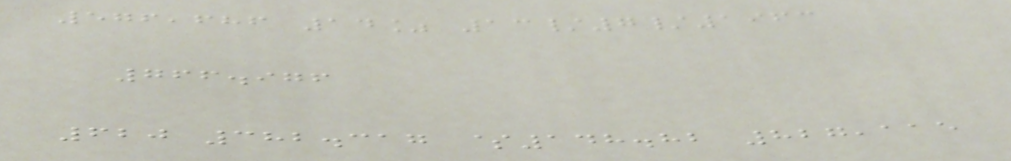576,686 14% 13/7/1963
766.976
620 382.317 $148.82 827,115
